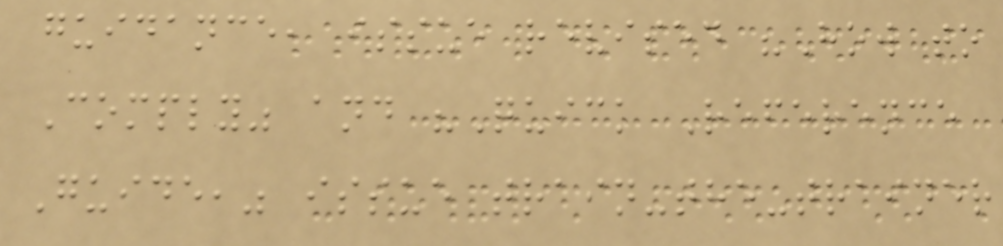guidance, issue revised "How to
Comply" and "Quick Reference
Guide," issue train-the-trainer
